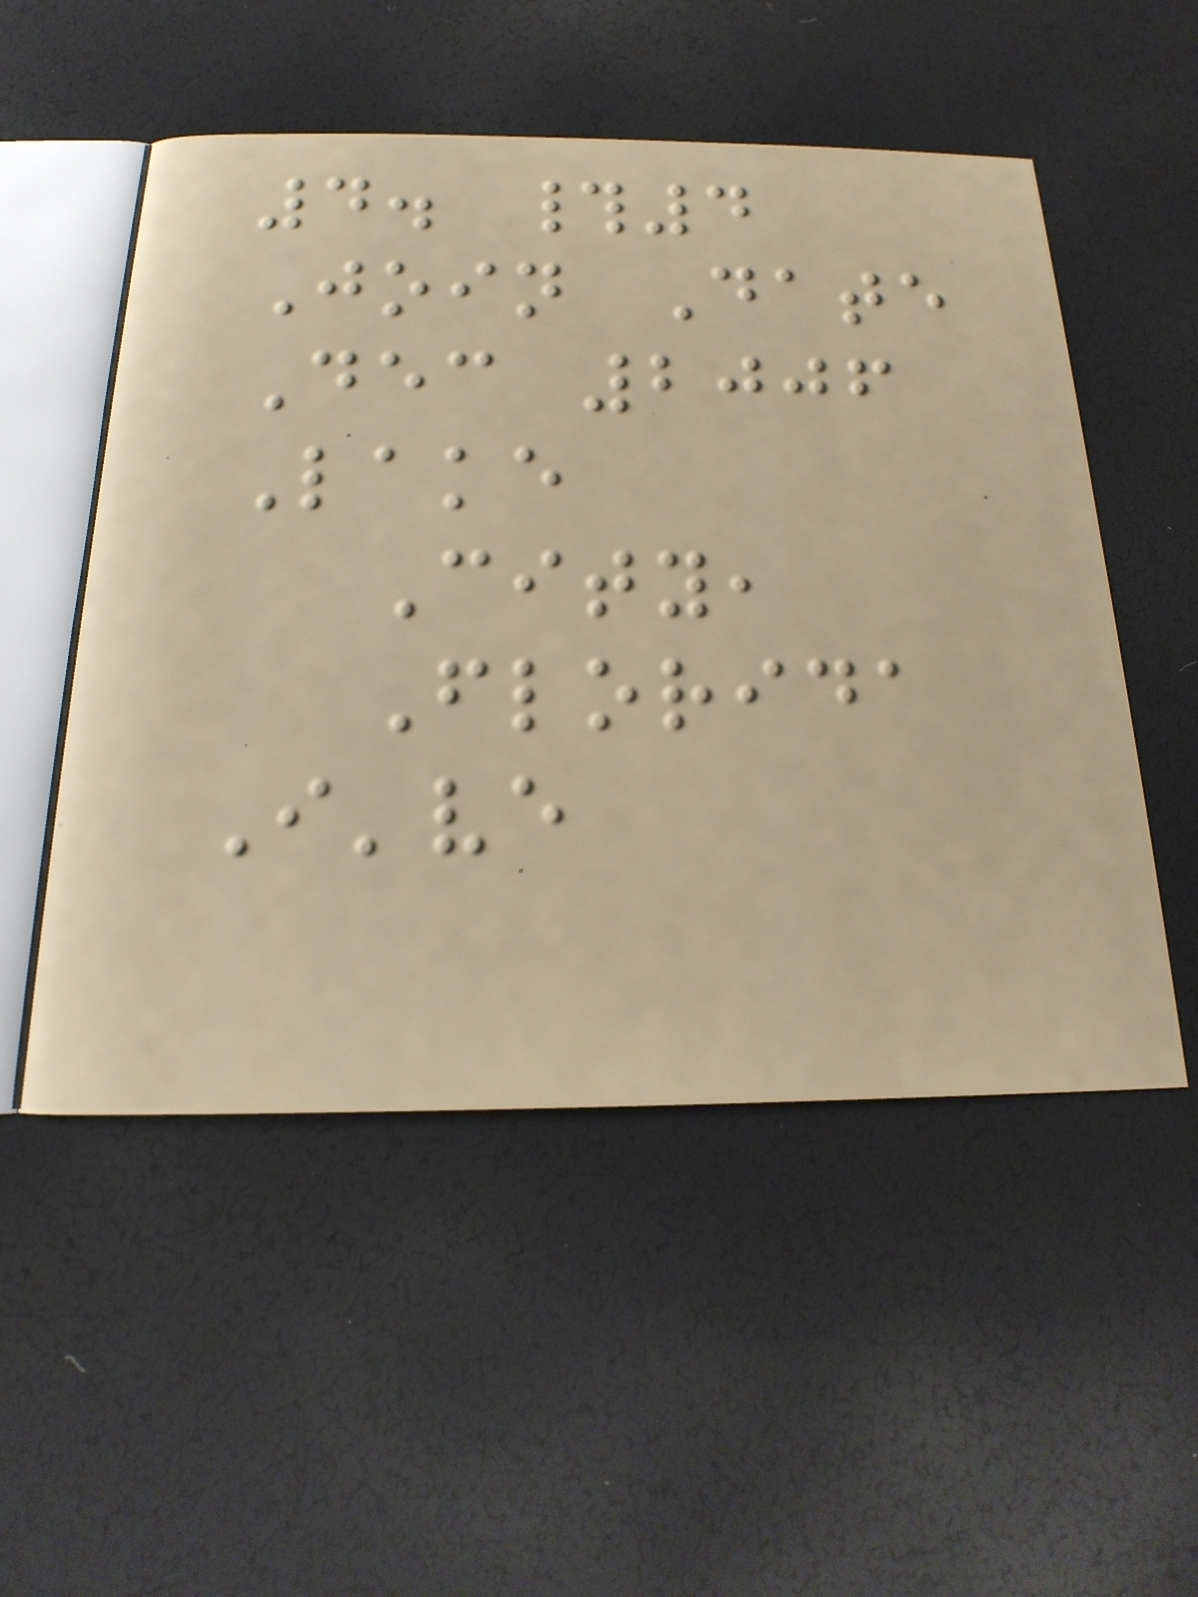4. #4
Join Date
Dec 2006
Lake
City,
Florida
I've
